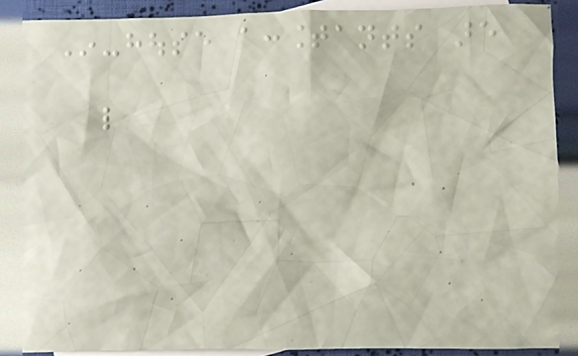In-house accountants are
like
